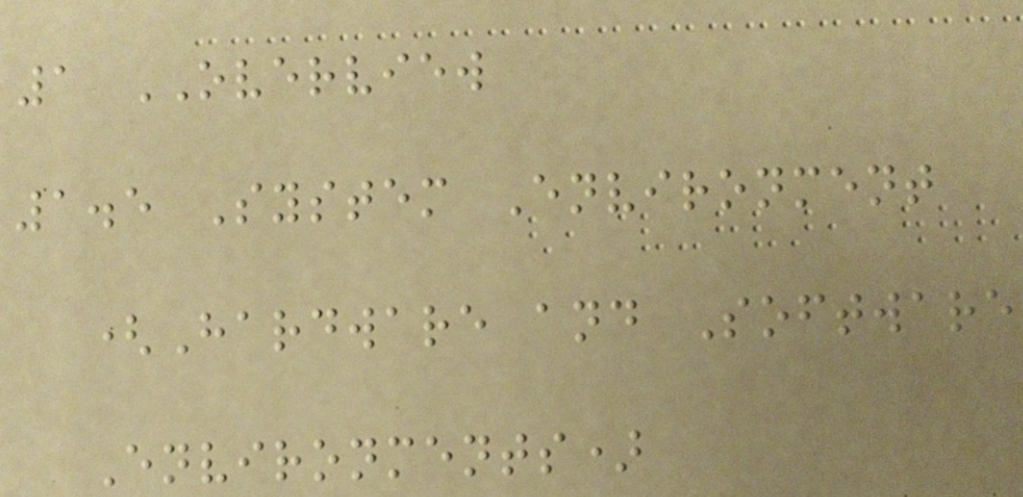1 OVERVIEW
1.5 System Environment
(Hardware and Software
Environments)
